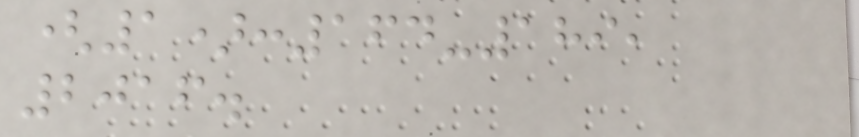(1):164-189,
2016.
